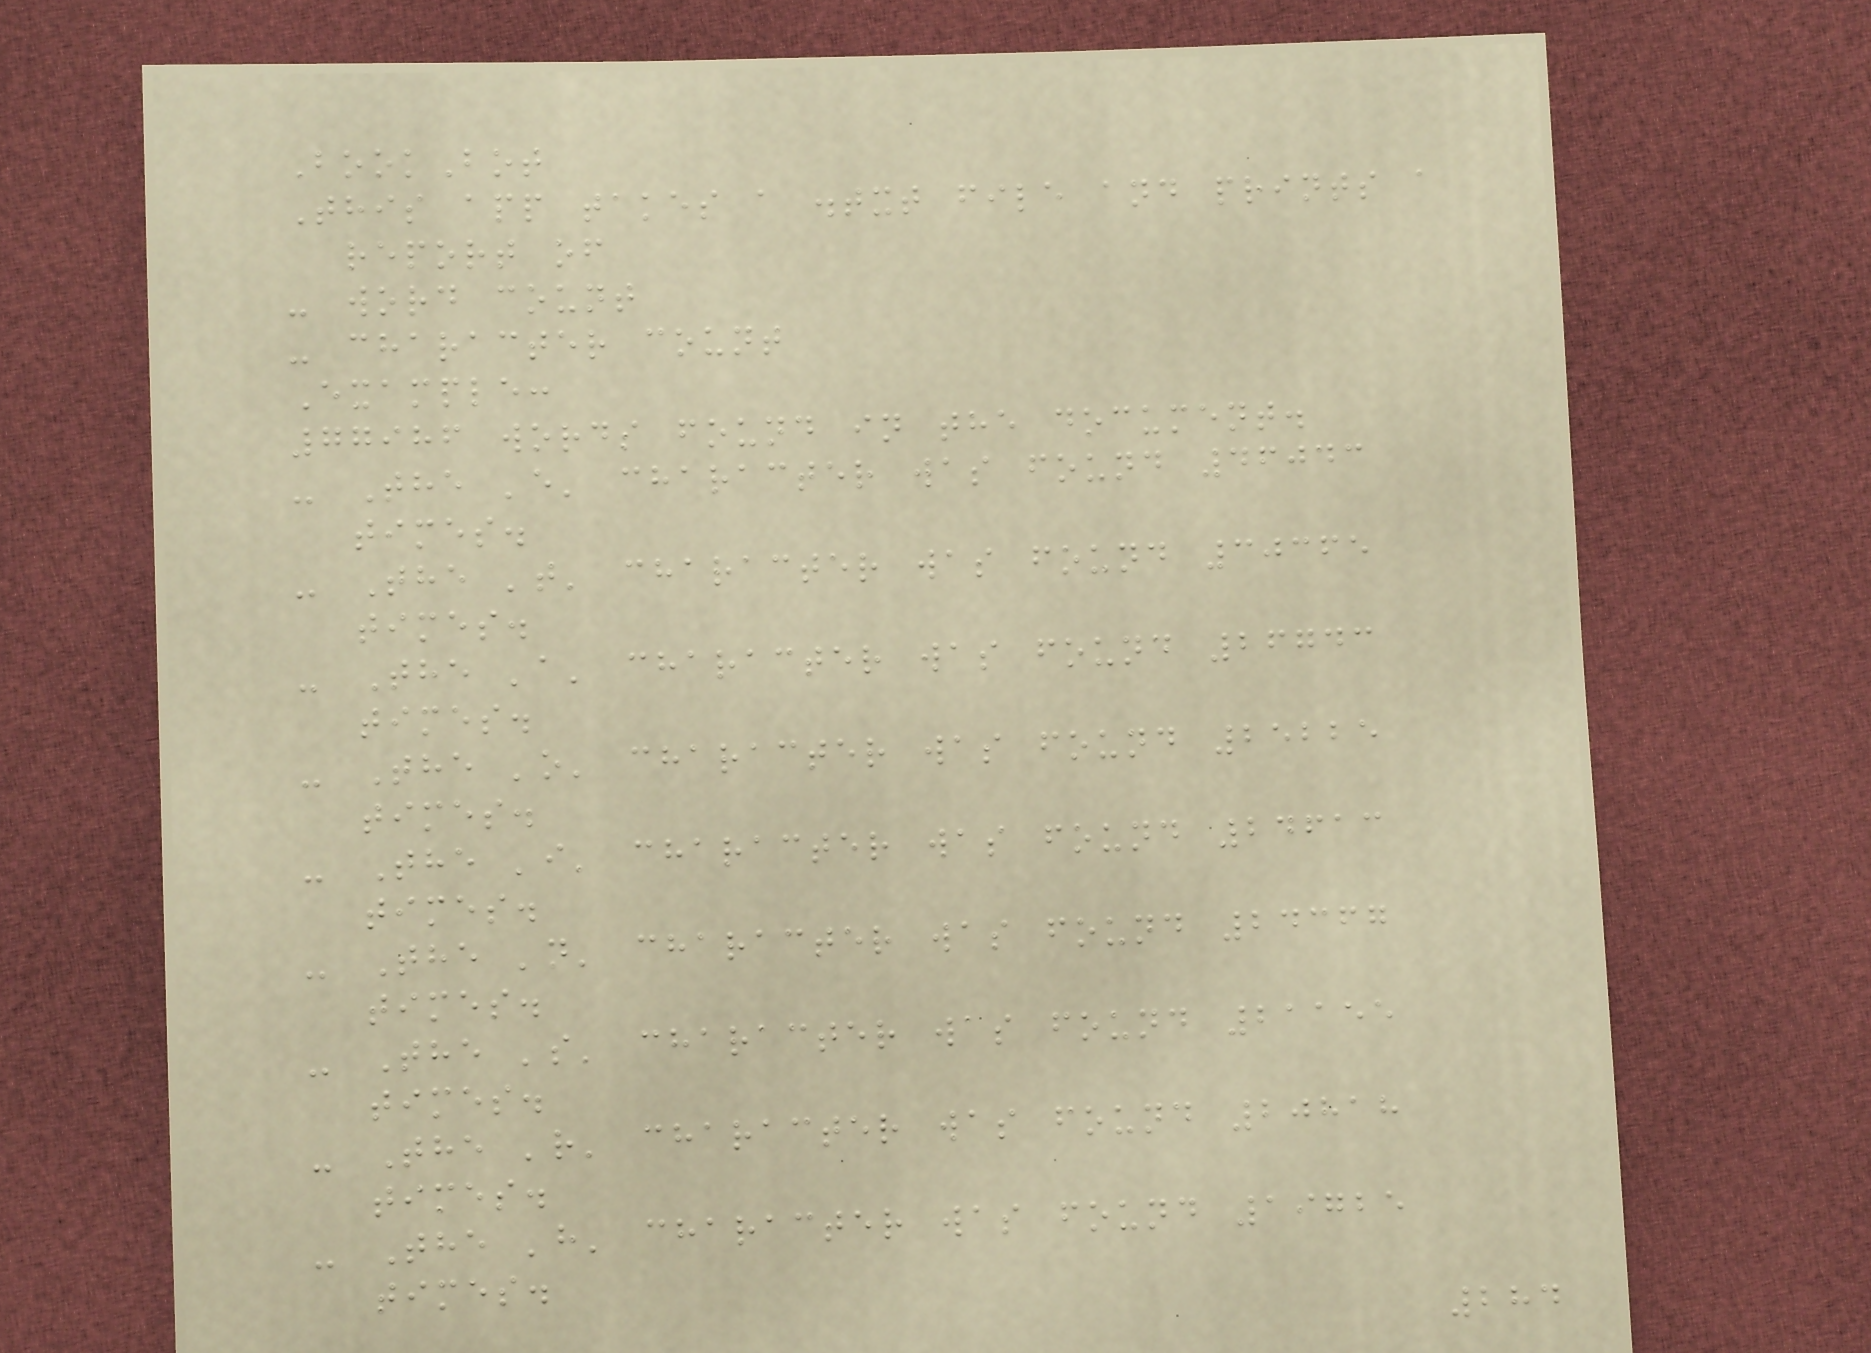BookBot
This app takes a .txt file and prints a
report of
- word count
- character count
Example:
77986 words found in the document.
- The 'e' character was found 46043
times.
- The 't' character was found 30365
times.
- The 'a' character was found 26743
times.
- The 'o' character was found 25225
times.
- The 'i' character was found 24613
times.
- The 'n' character was found 24367
times.
- The 's' character was found 21155
times.
- The 'r' character was found 20818
times.
- The 'h' character was found 19725
times.
284
